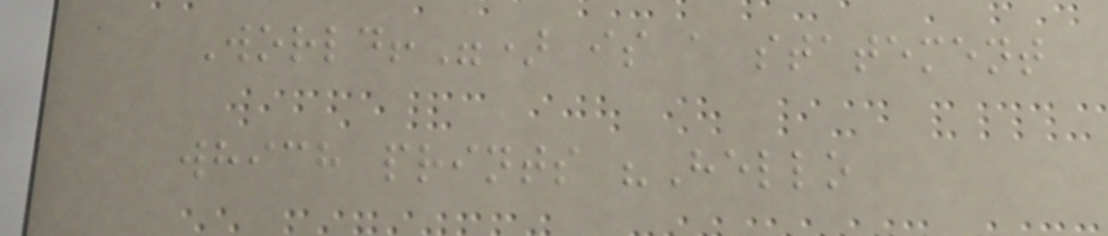World!") is a statement
which prints "Hello
